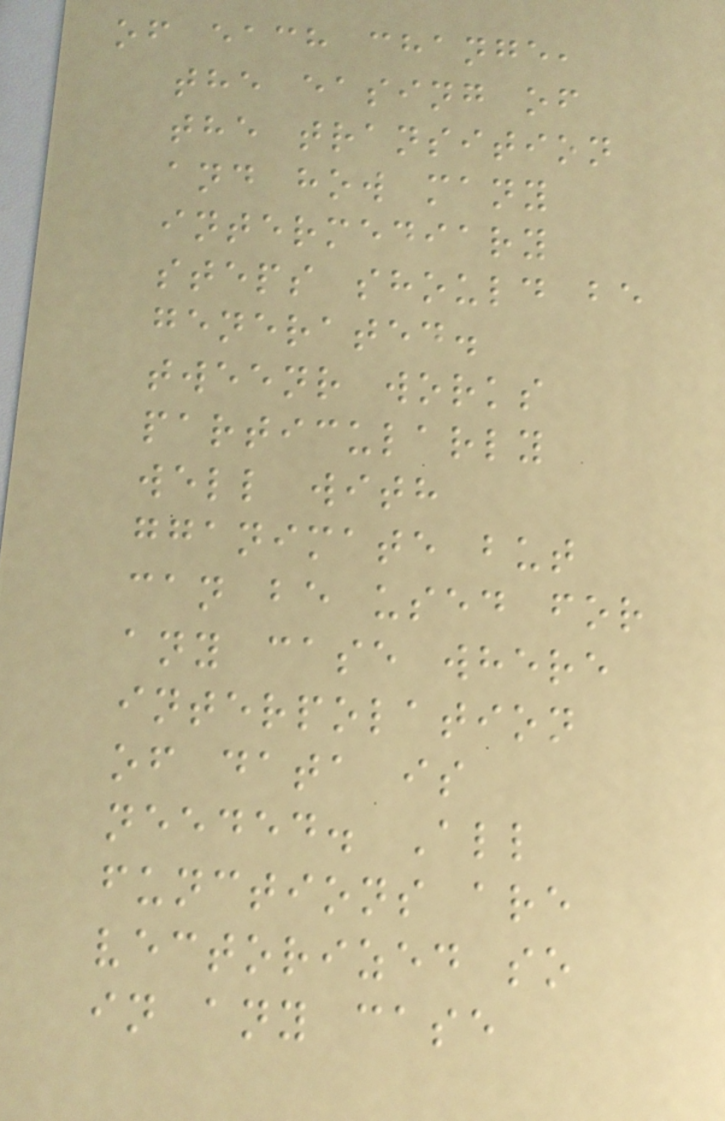of each change,
the easing of
the transition
and how many
intermediary
steps should be
generated.
tweenr works
particularly
well with
gganimate but
can be used for
any case where
interpolation
of data is
needed. All
functions are
vectorized so
in any case
